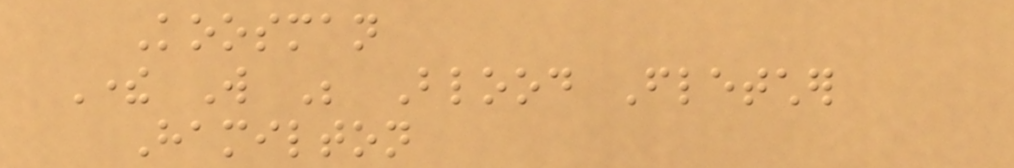Koosman
There Will Be Blood Fletcher
Hamilton
